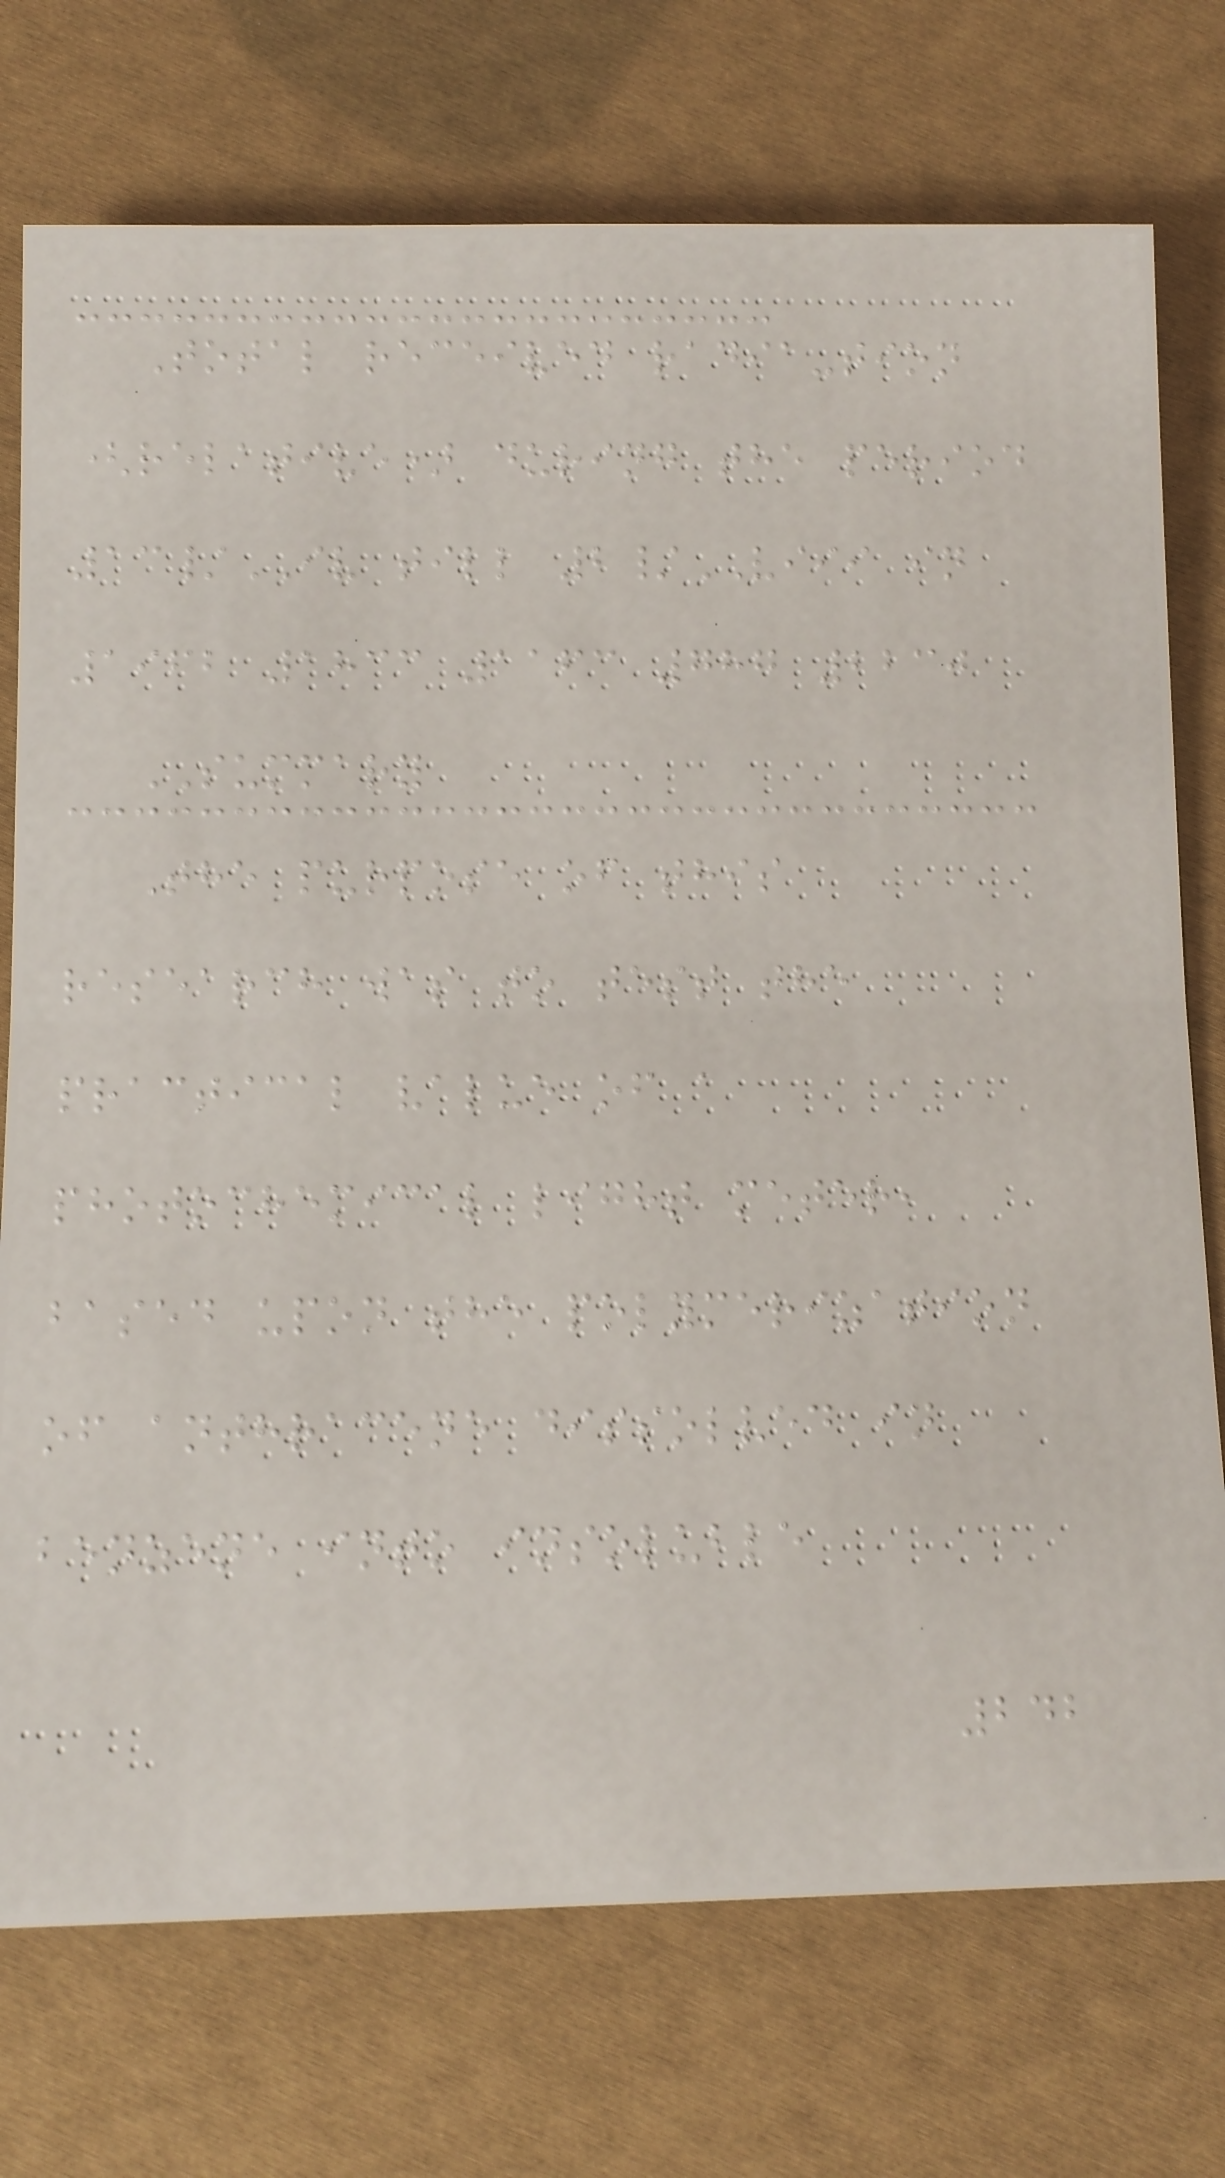Total received radia-tion
(relative) during the period
13/IV till 2/VIII in
1962 1833 1163 787 2230
SUMMARY
The purpose of this
research was to test the
practical value of a
photochemical light meter,
based upon the polymerization
of anthracene dissolved in
benzene into insoluble
242
